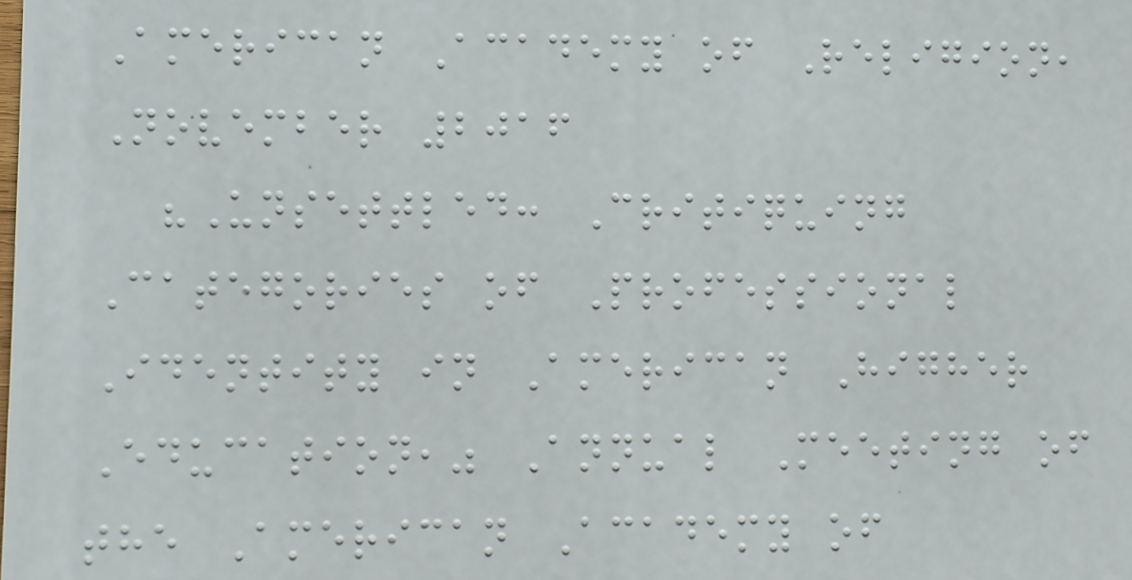American Academy of Religion,
November 2016
"Unsettled: Critiquing
Categories of Professional
Identity in American Higher
Education," Annual Meeting of
the American Academy of
